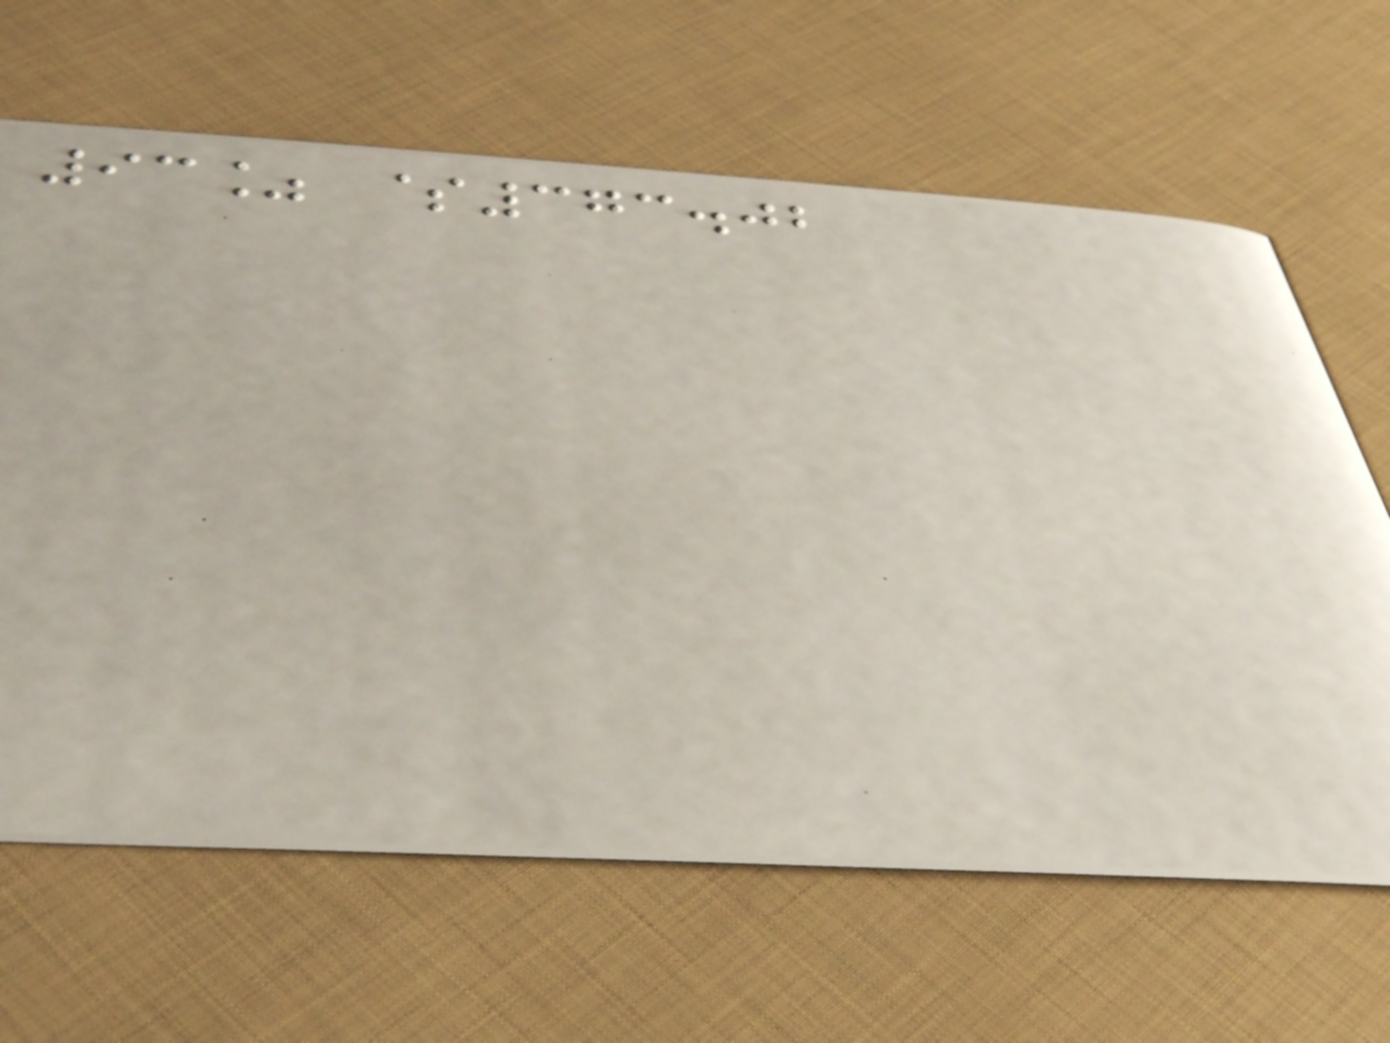93% $373.02
